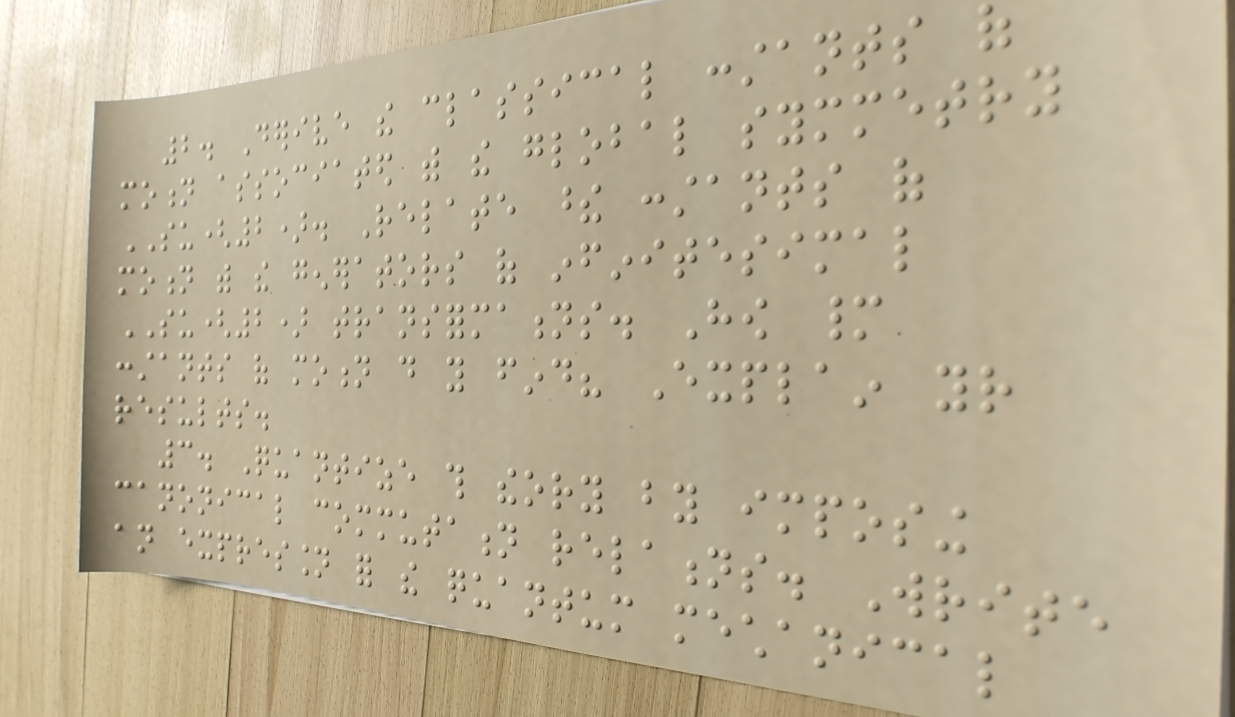2. Derive the classical constants of
motion associated with the global symmetry
SU(2). Relate these constants of
motion with the generators of infinitesimal
SU(2) transformations. How many
constants of motion do you find? Explain your
results.
3. Quantize this theory by imposing
canonical commutation relations. Write
an expression for the quantum mechanical
